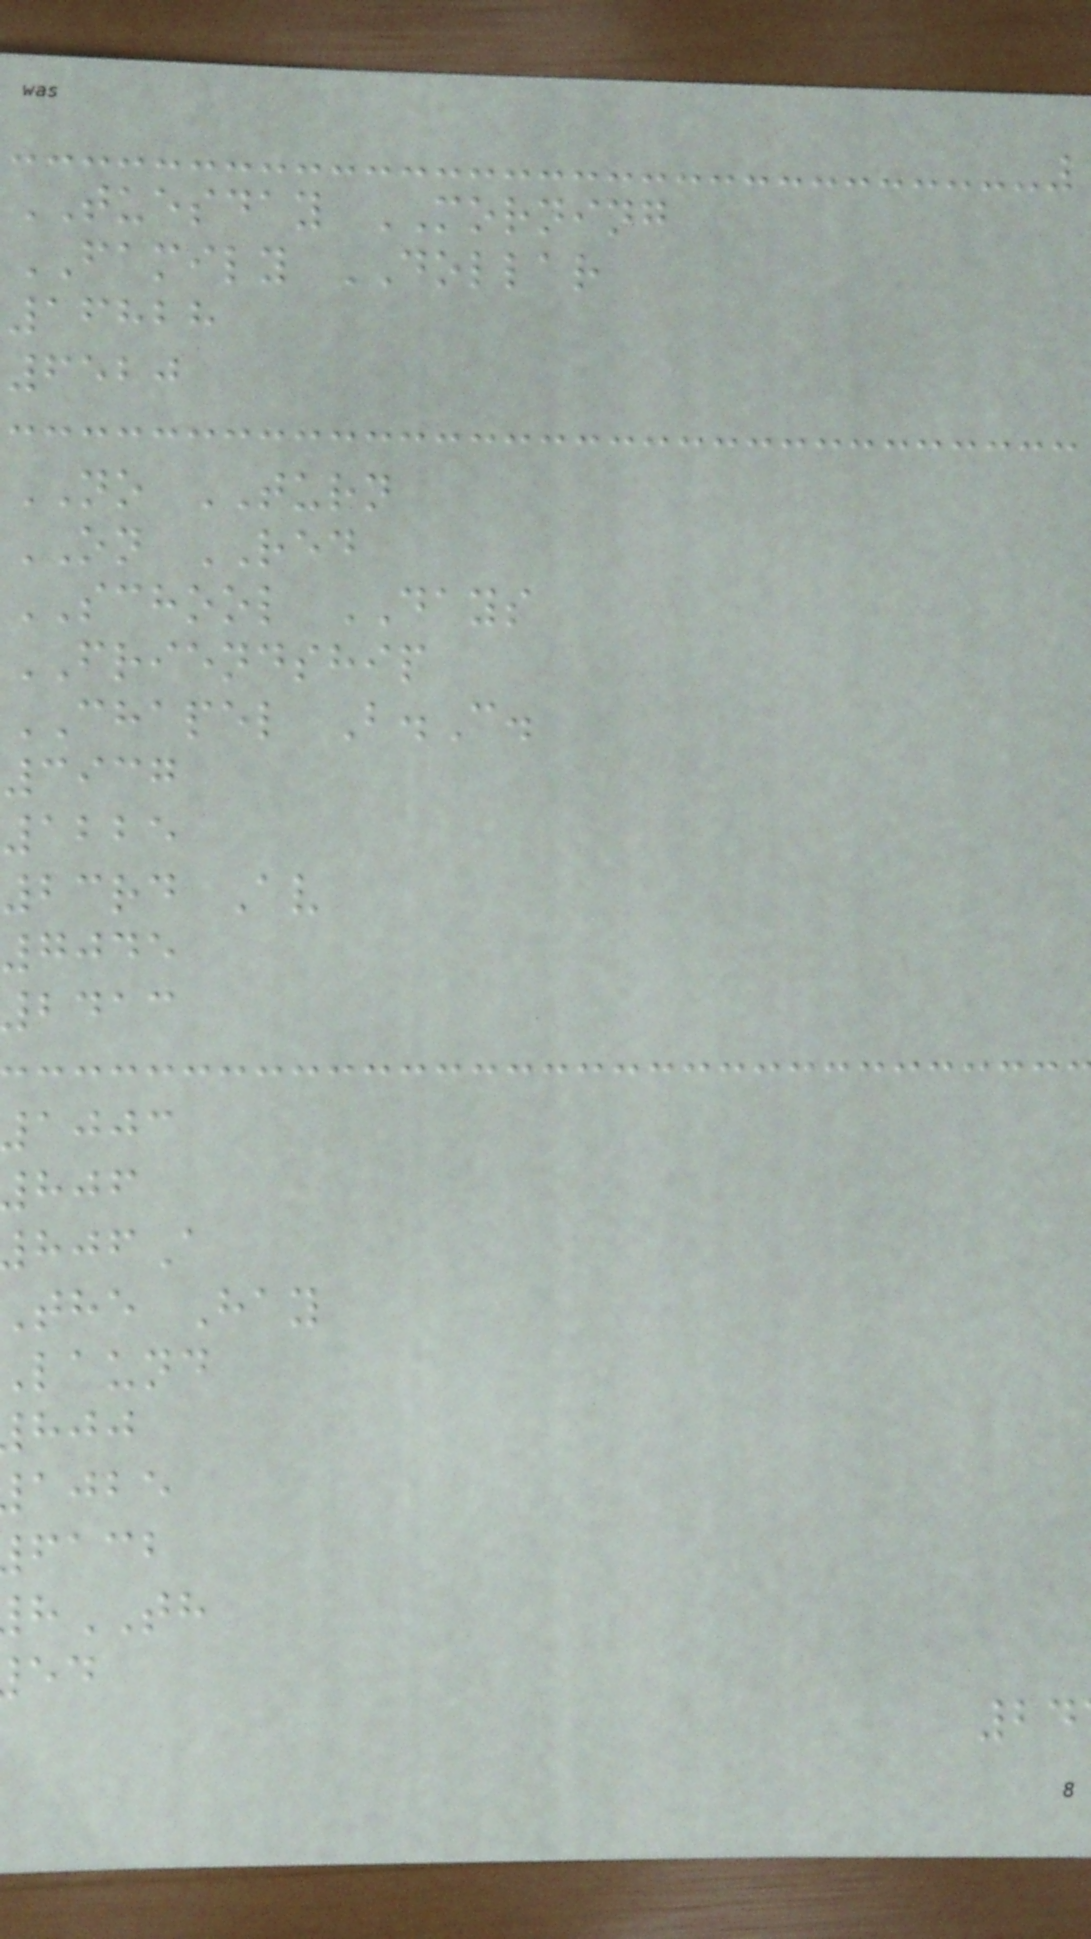TUESDAY MORNING
FAMILY DOLLAR
16828
6520
NO TURN
ON RED
SCHOOL DAYS
FRIENDSHIP
CHAPEL B.C.
3937
1225
23rd Av
7045
2413
ajjc
the Hay
laund
ajbe
facb
TH
